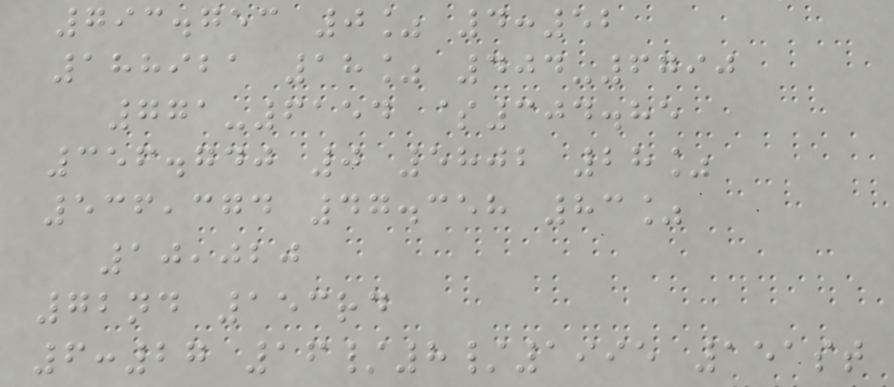793.753 0% 4:52
188921 18% 404-6790
771-6154 $304.85
356.740 0 5802 28%
536,374 47.358 83%
10,020
72nd 153rd
6:27 16/8/1995 151st
